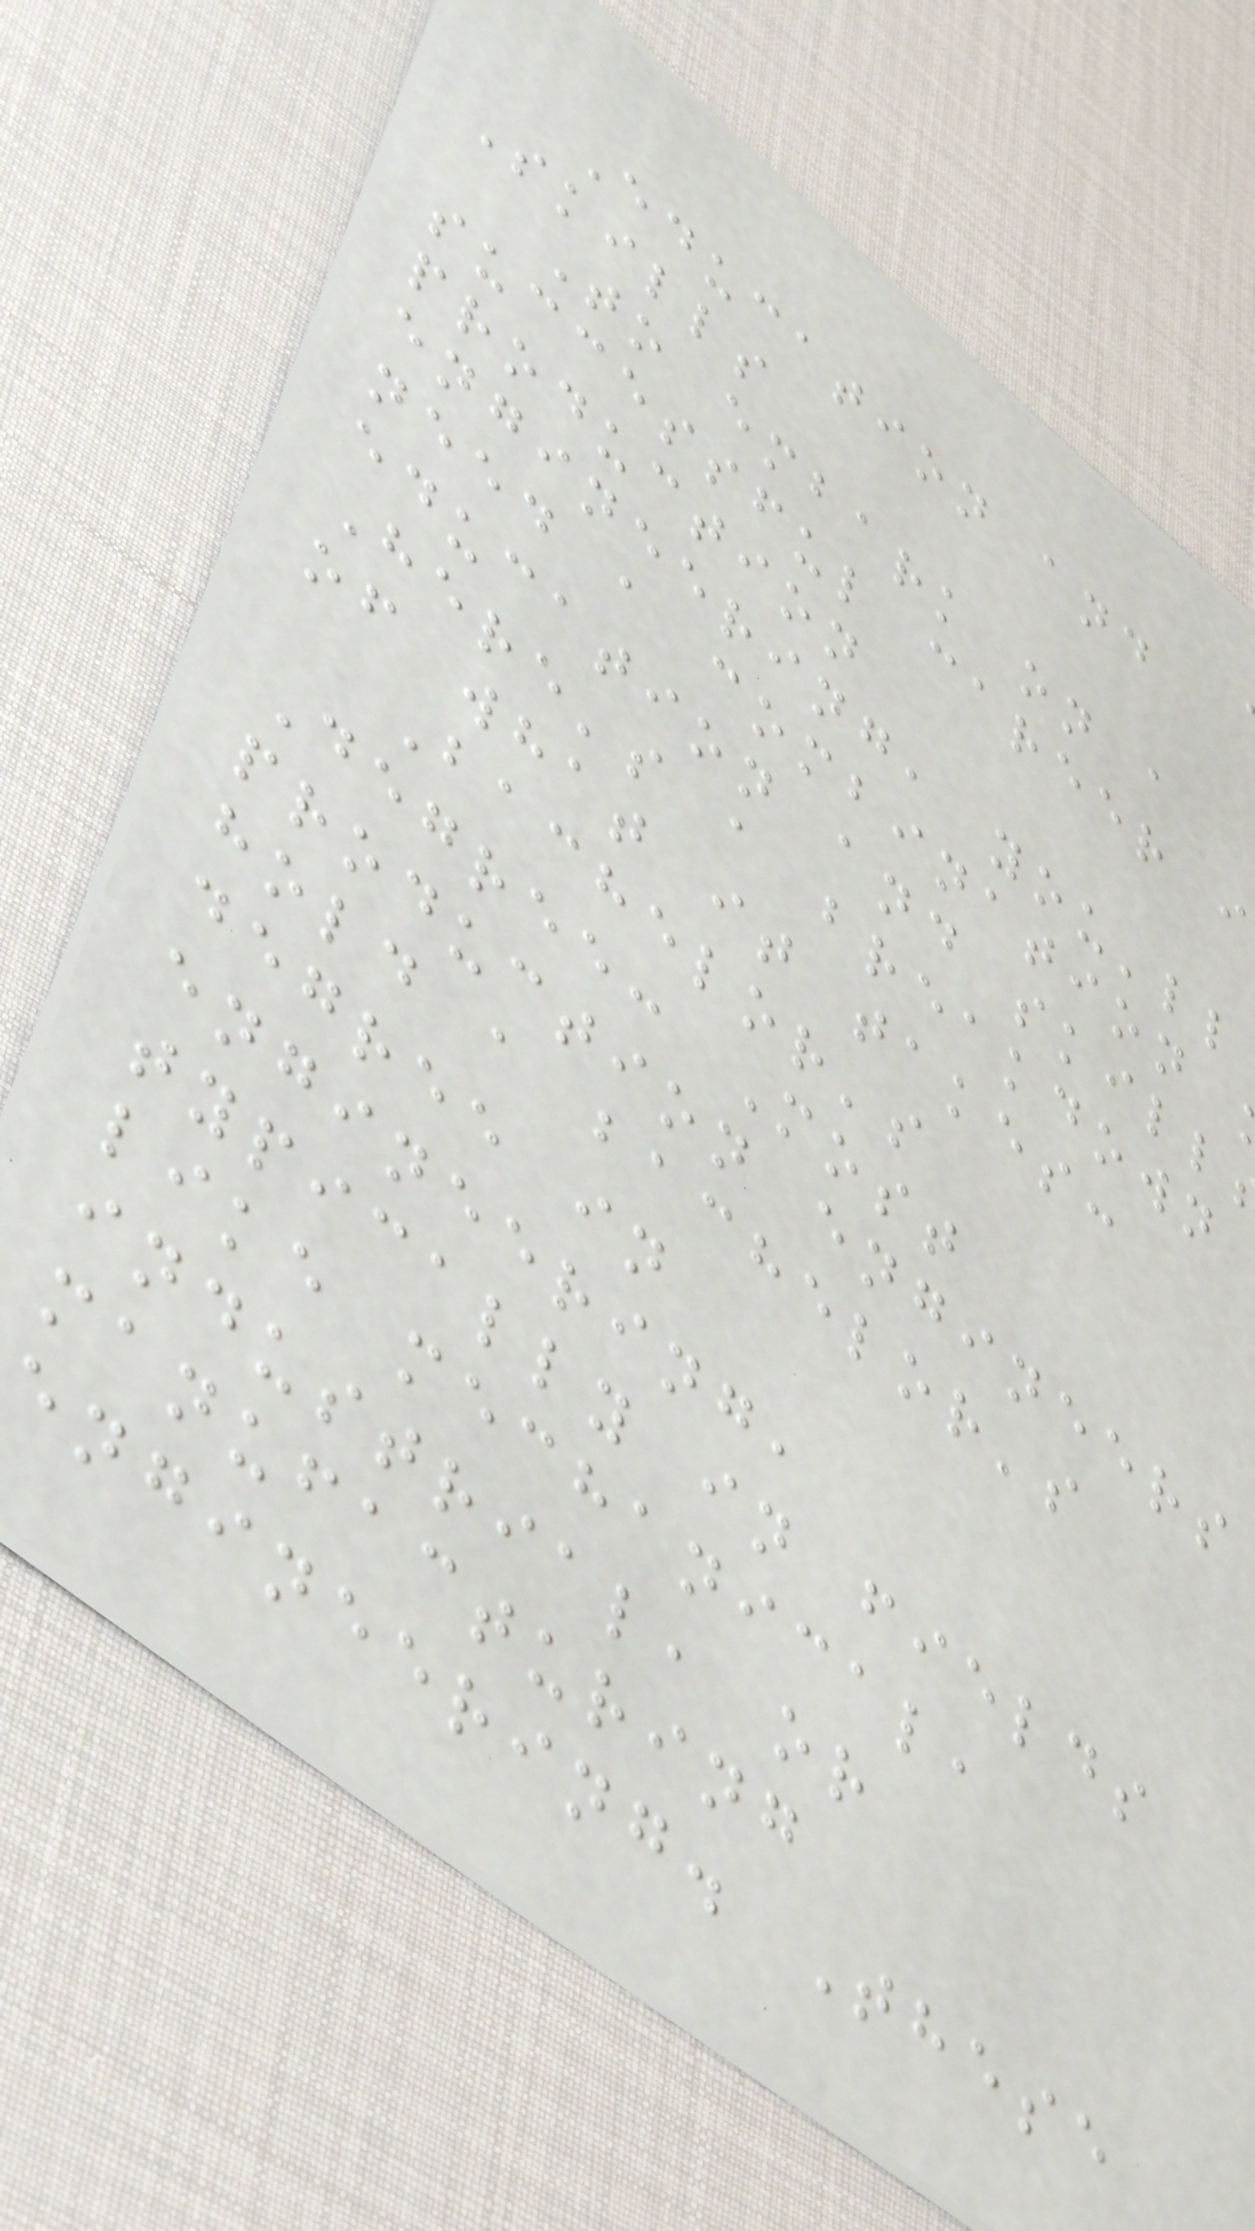Education and
Skills
To embark on a
successful career i
production
engineering, you'll
need a combination
education and skill
Here's a breakdown
of what it takes:
Bachelor's
Degree: Most
production engineers
hold a bachelor's
degree in
engineering,
typically in fields
like mechanical,
industrial, or
manufacturing
engineering. These
